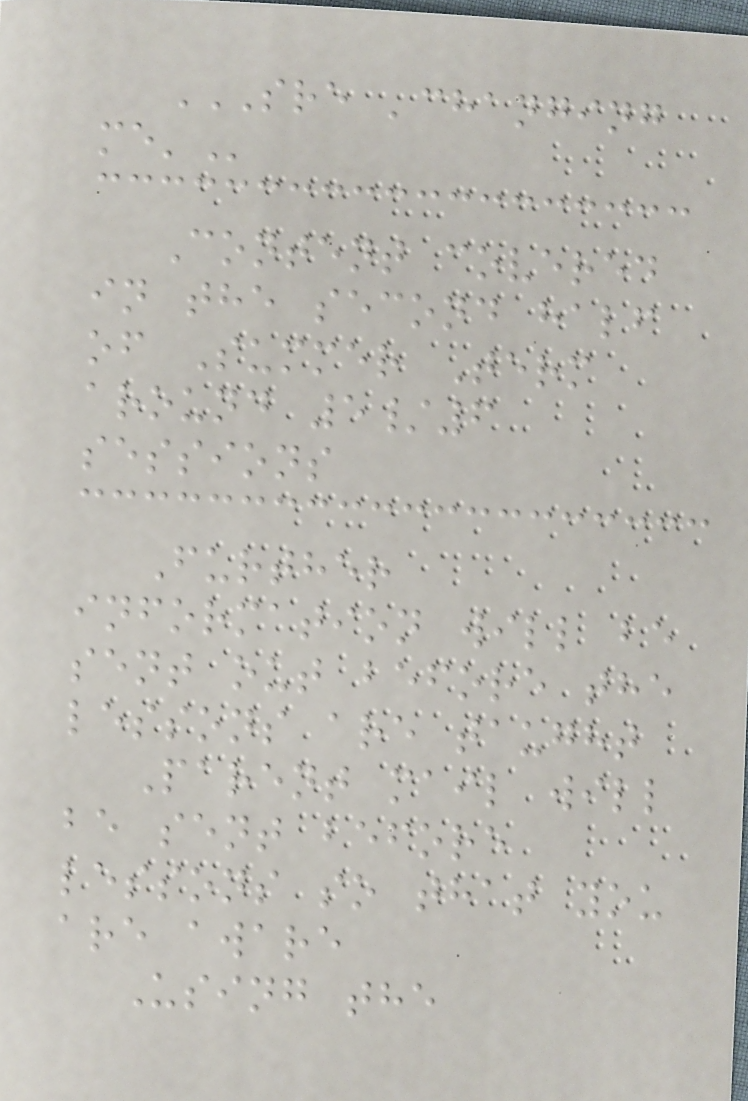SRE 'CHANGING
ME'
Content covered
in the second half
of Summer Term
around 5/6
sessions
Further
information will be
sent out before the
lessons are taught
Parent mail will
be sent before
lessons so that you
are aware
Using the
